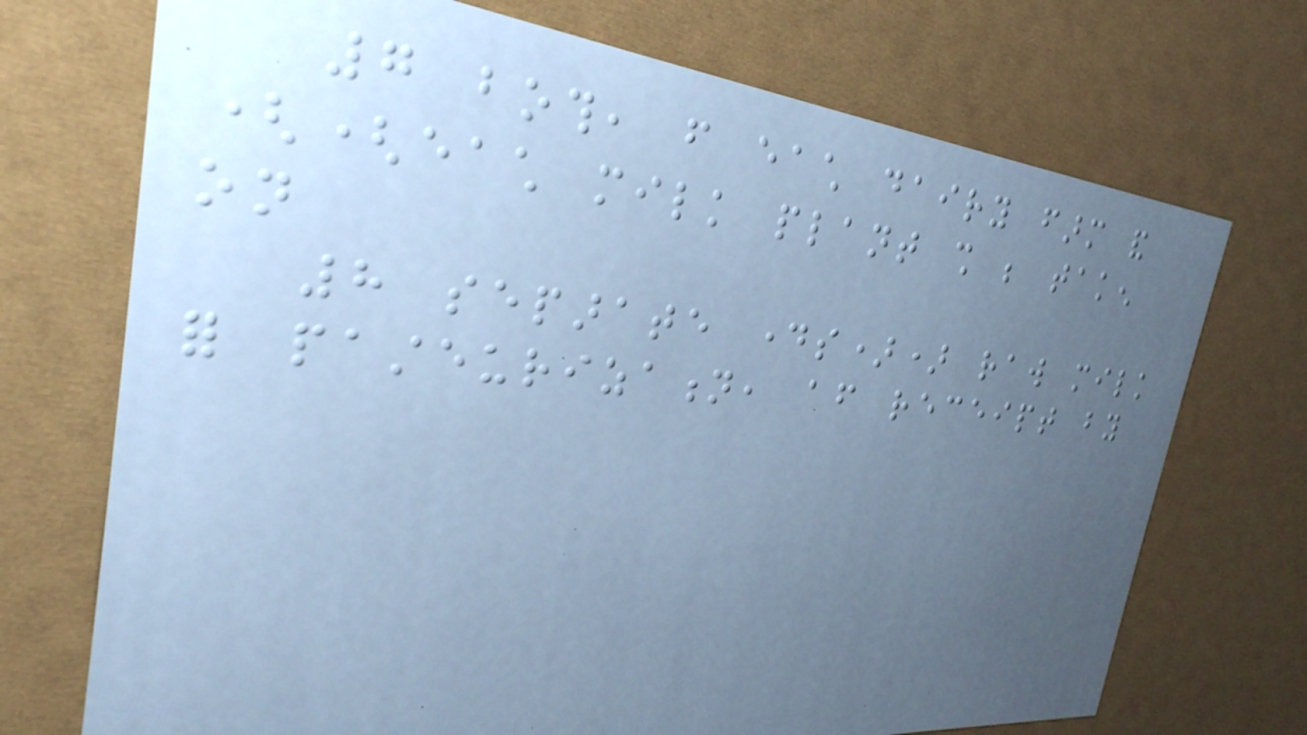7 both, from each dairy farm and
((each milk plant shall be taken
on
8 separate days)) raw milk
for pasteurization, after receipt by
